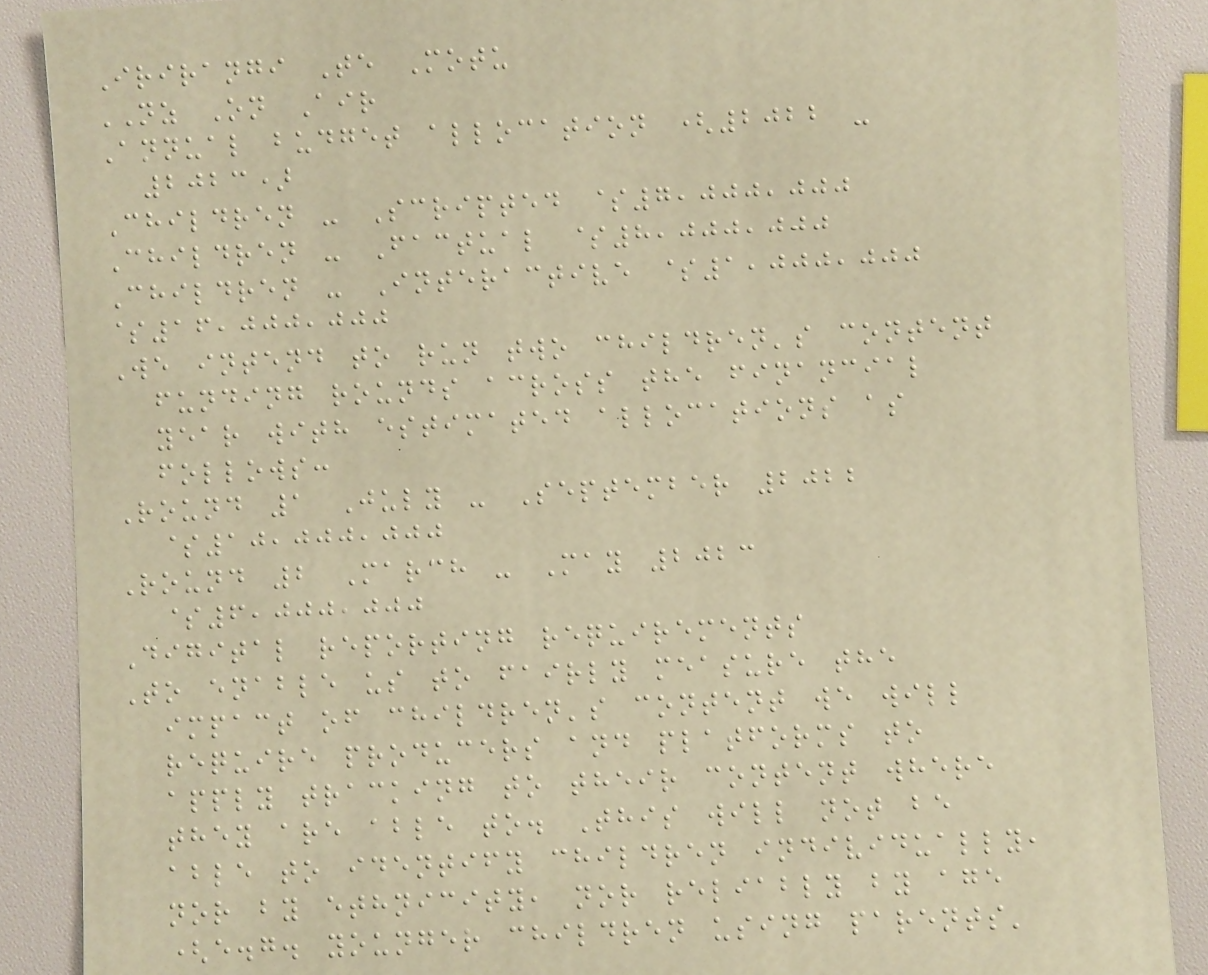Irirangi Te Motu
NZ On Air
Annual budget allocation (2022 -
2023)
Children - Scripted $7,000,000
Children - Factual $8,000,000
Children - Interactive $1,000,000
$16,000,000
We intend to run two children's content
funding rounds across the financial
year with estimated allocations as
follows:
Round 1 July - September 2022
$10,000,000
Round 2 March - May 2023
$6,000,000
Digital reporting requirements
To enable us to fairly measure the
impact of children's content we will
require producers and platforms to
apply tracking to their content where
they are able to. This will not be
able to identify children individually,
nor by ethnicity, nor reliably by age
(e.g. younger children using parents'
